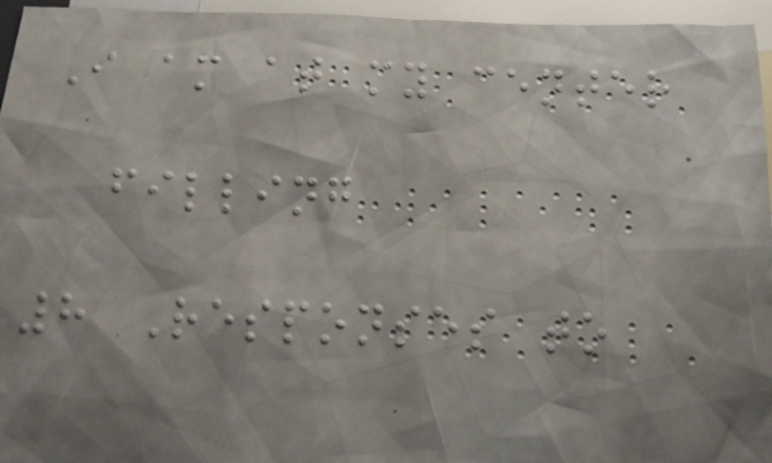I am at my center
filling
8 Responses to
